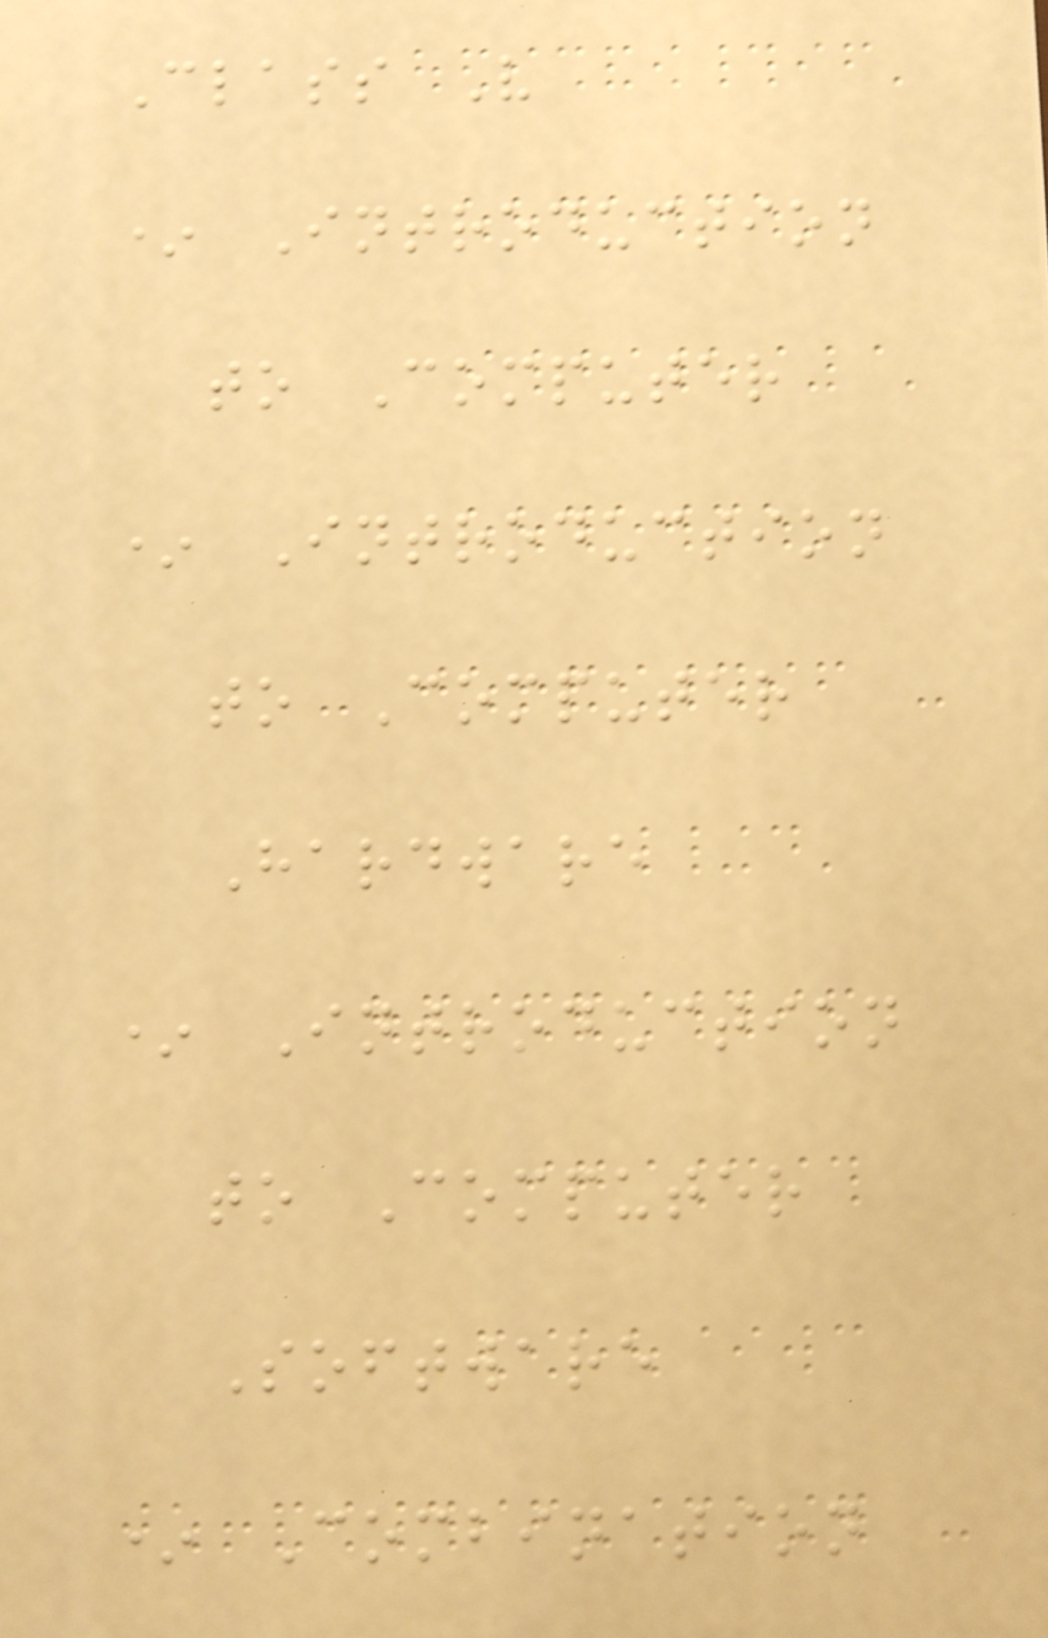Class V
* Introduction
to Computer
* Introduction
to Computer
Hardware
* Introduction
to Computer
Software
* Combination
